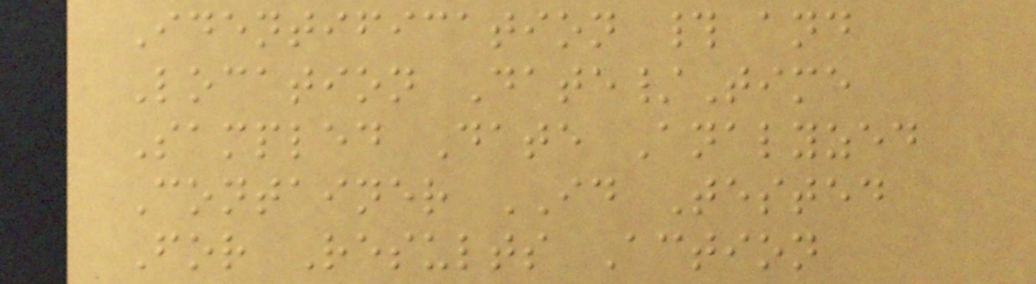Identification # and
Location Date/Time
Sampled Date Analyzed
Container ID Tested
For Results Action
